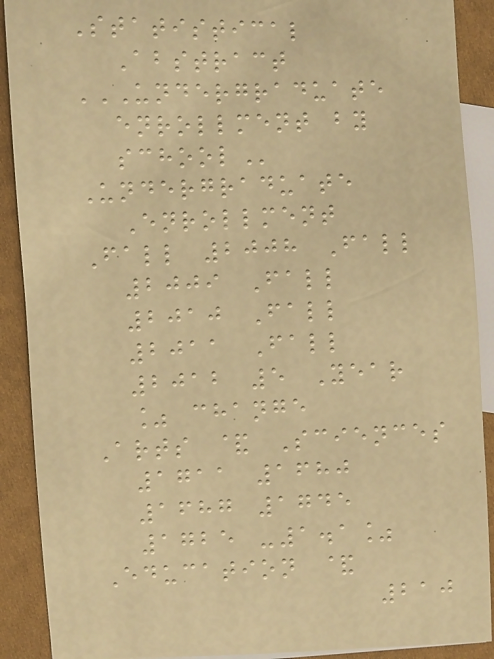Statistical
Abstract
UNDERGRADUATE
ENROLLMENT BY
SCHOOL
Undergraduate
Enrollment
Fall 2008 Fall
2009 Fall
2010 Fall
2011 Fall
2012 5 Year
% change
Arts & Sciences
1711 1680
1687 1745
1725 -1.1%
Education &
210
